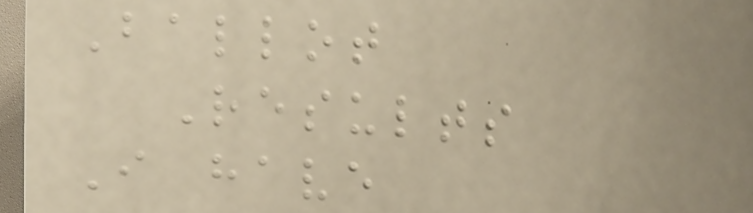Ballot
Results
I have
